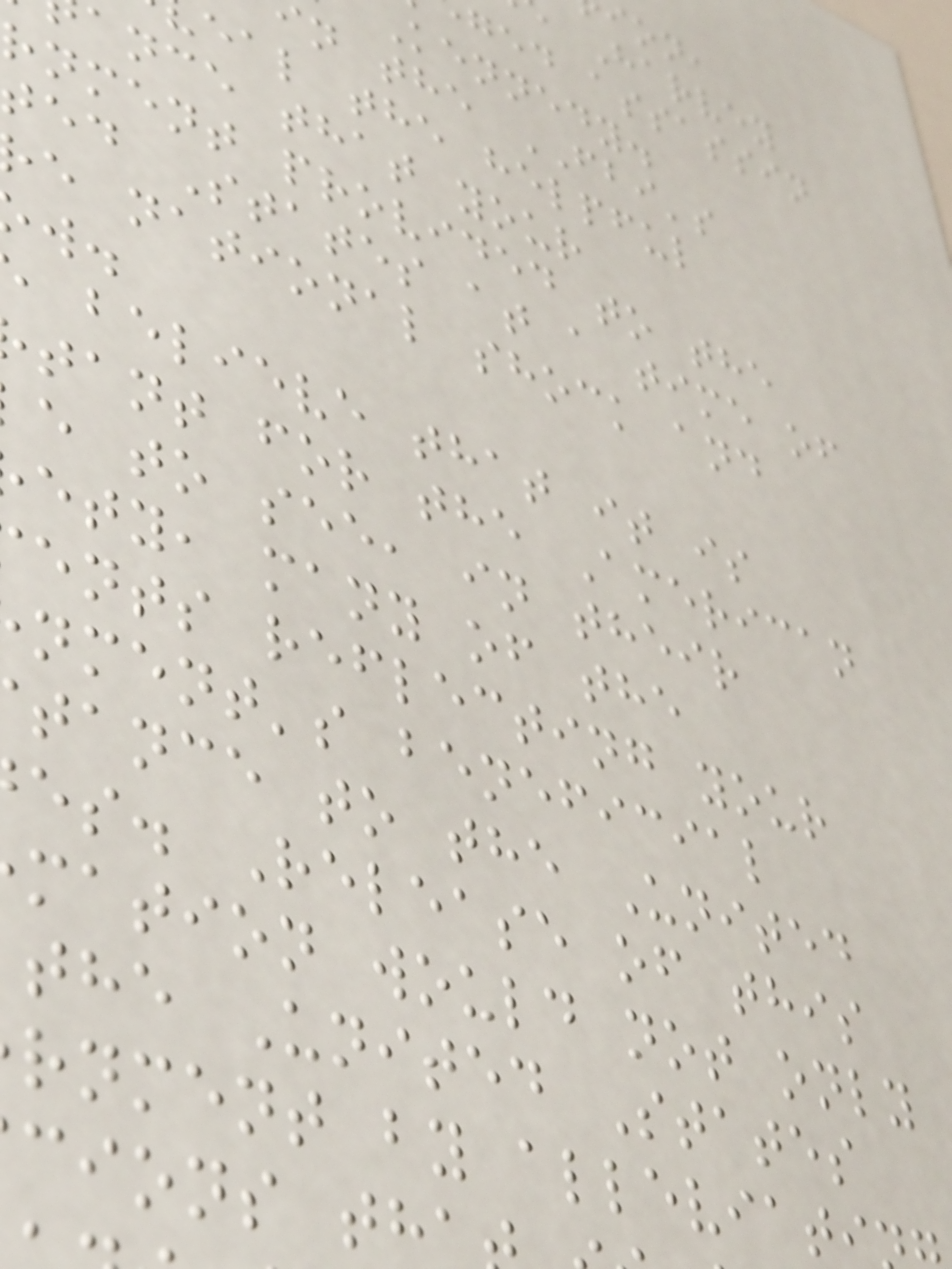Harvey
ged assassin
Kennedy.
n the FBI's
eal the helpful
ance that your
rnment provided to the
ed States at a time of
e national shock and
believe that it is
tant for the American
e to see, in their
ety, many of the
ents reflecting your
nment's beneficial
tance to the United
es. Release of this
mation would not only
the United States
rnment by alleviati
cions th
